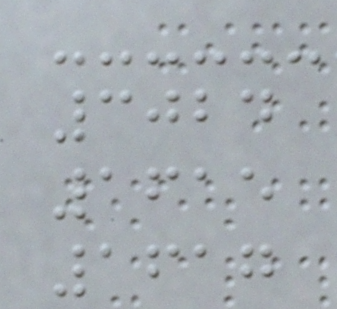3024
1615
1617
